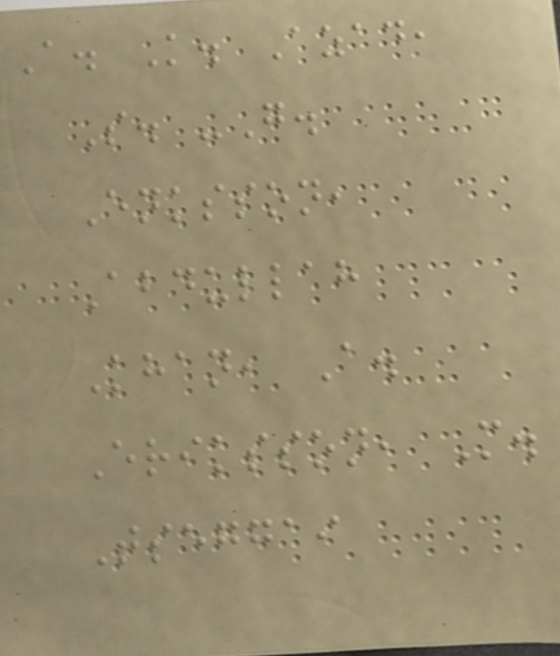A. K. Azad,
S. -G.
Enksson,
Abdullah
Khan, A.
Eriksson, M.
Tseggai
